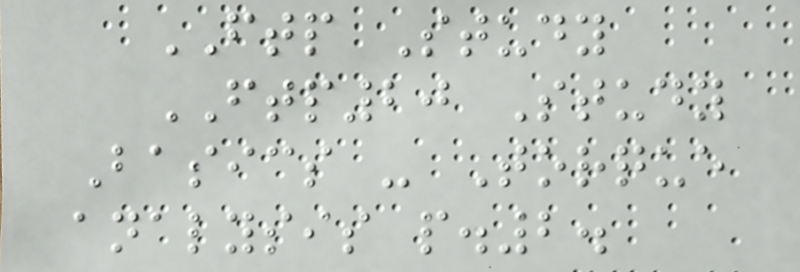FTP Study
FTP20 Study
Basics - Torque
analysis p.2.
